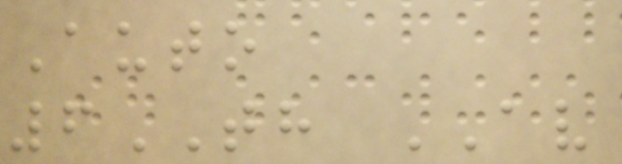Auto
6TH AV
